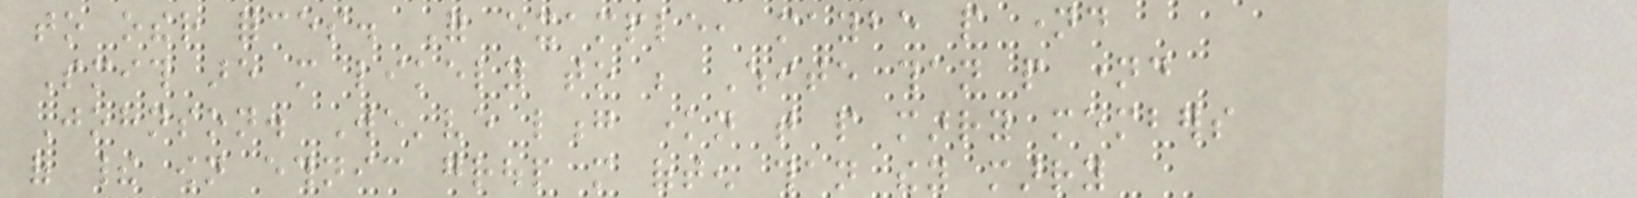to other forces. For example, maybe people named
Smith are more likely to be White than people named
Johnson. We've long known that people marry members
of their own ethnic group more often than they marry
